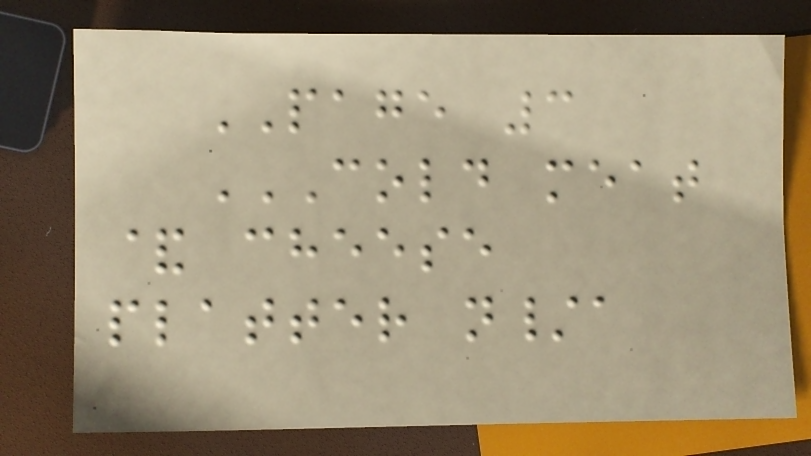PAGE 3
COLD MEAT
& CHEESE
PLATTER N/A
